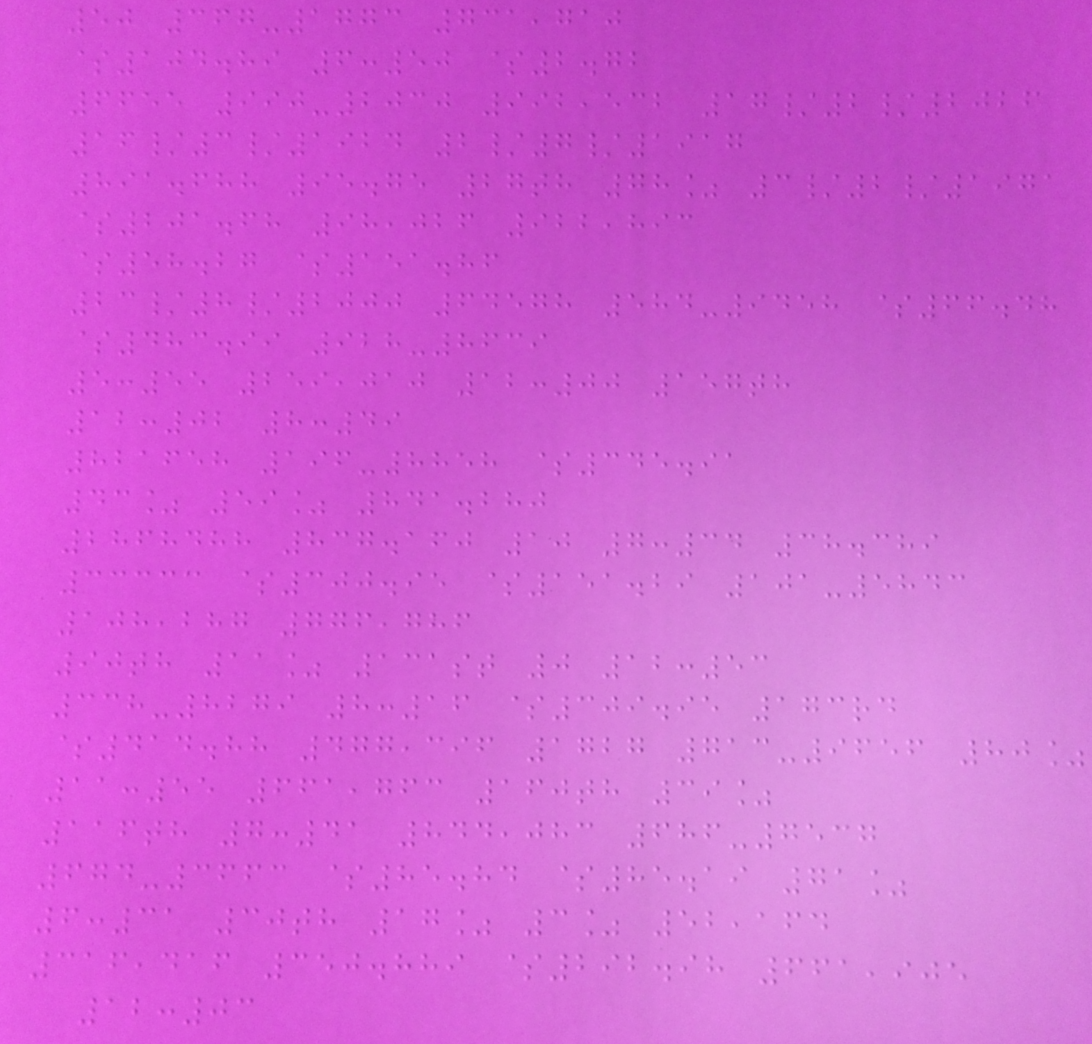50 367-1773 731,710
$104.89 6:50 $2.72
6655 990-2030 992,532 17/2/2026
16/3/1924 2/7/1917
891.688 95.75 27th 78% 3/2/1971
$201.68 98,026 922,893
$58.27 $151.86
23/8/2000 64578 584-9458 $66.48
$483.99 928-8639
5:55 259,010 12:00 157th
12:02 8:49
821658 196-8858 $345.91
43% 59% 841.280
2868488 837.160 10 7:34 38.389
33333 $300.95 $151.29 101-5843
108,287 776,786
90th 11% 131st 0 12:53
338-8279 8:16 $309.95 173rd
$414.88 477,396 1727 713-9656 80%
11:55 661,763 160th 39%
116th 7:41 844,083 686-7537
674-3663 $85.84 $85.19 71%
6:31 30th 17% 3% 52,164
316,416 350.889 $292.98 661,905
12:03
